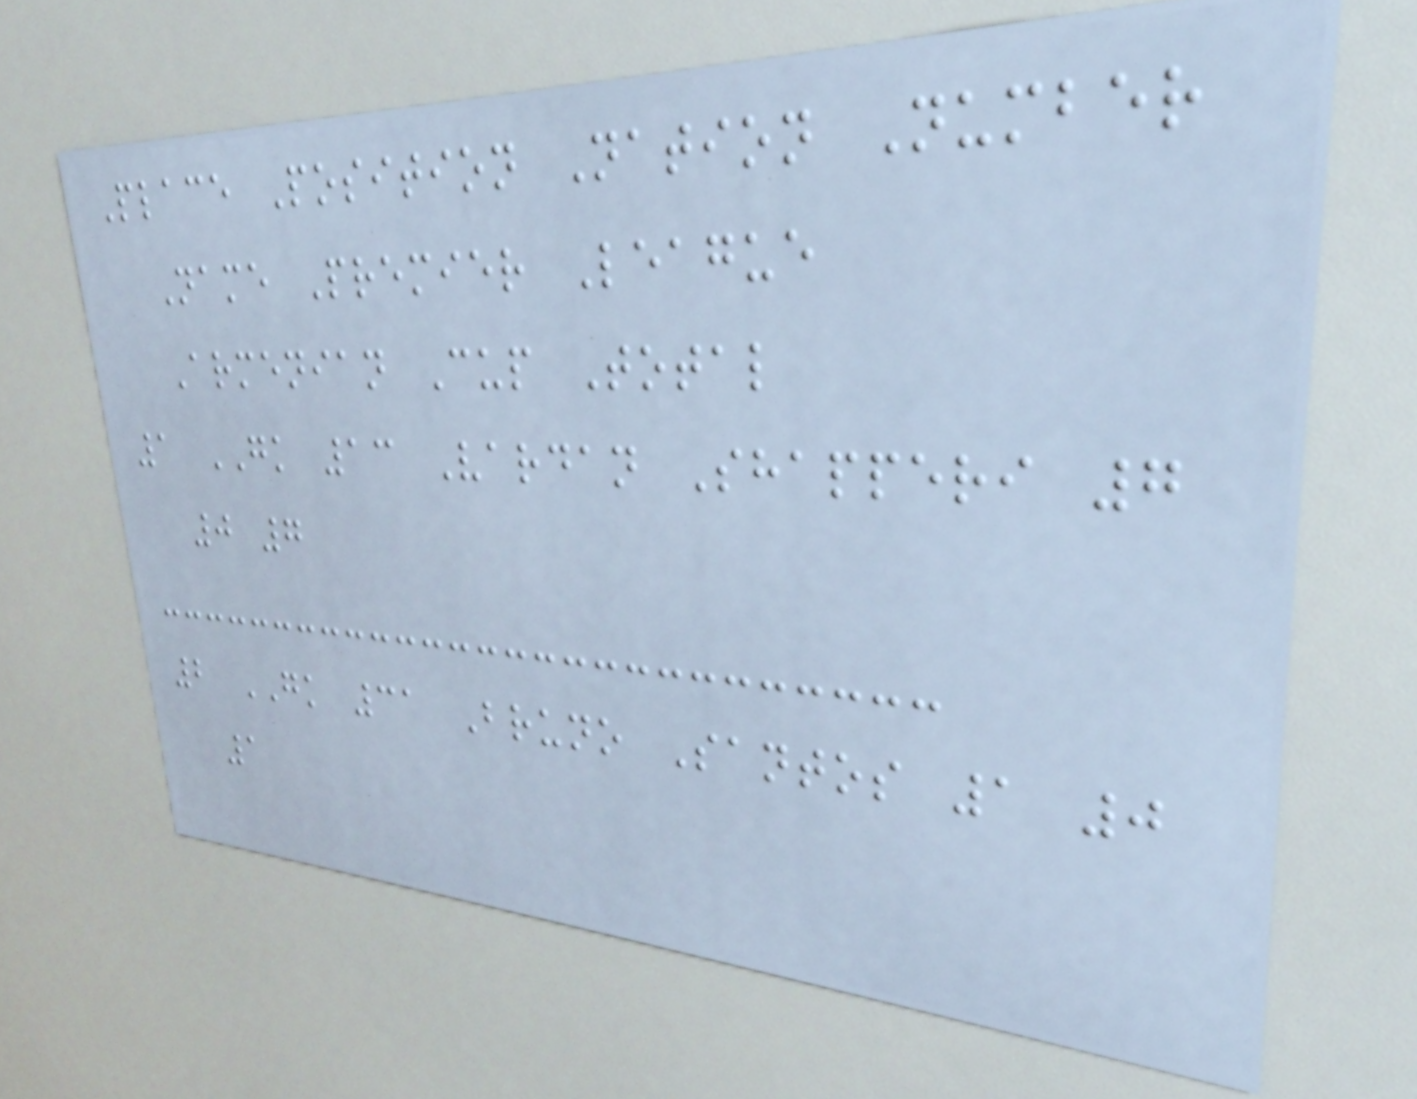Place Position Nation Number
Name Premier League
Armenian Cup Total
1 GK 13 Vardan Shapperi 7
0 7
2 GK 31 Bruno Santos 1 0
1
